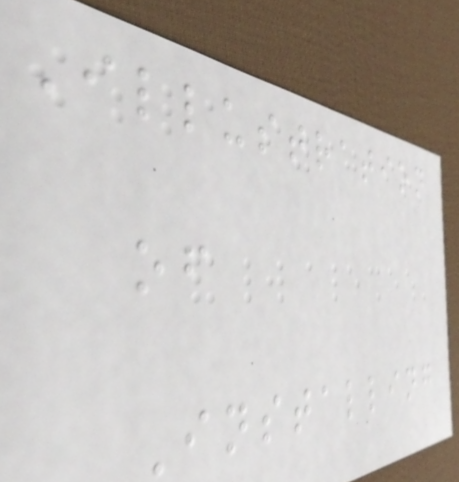Illustration
of
Installing
